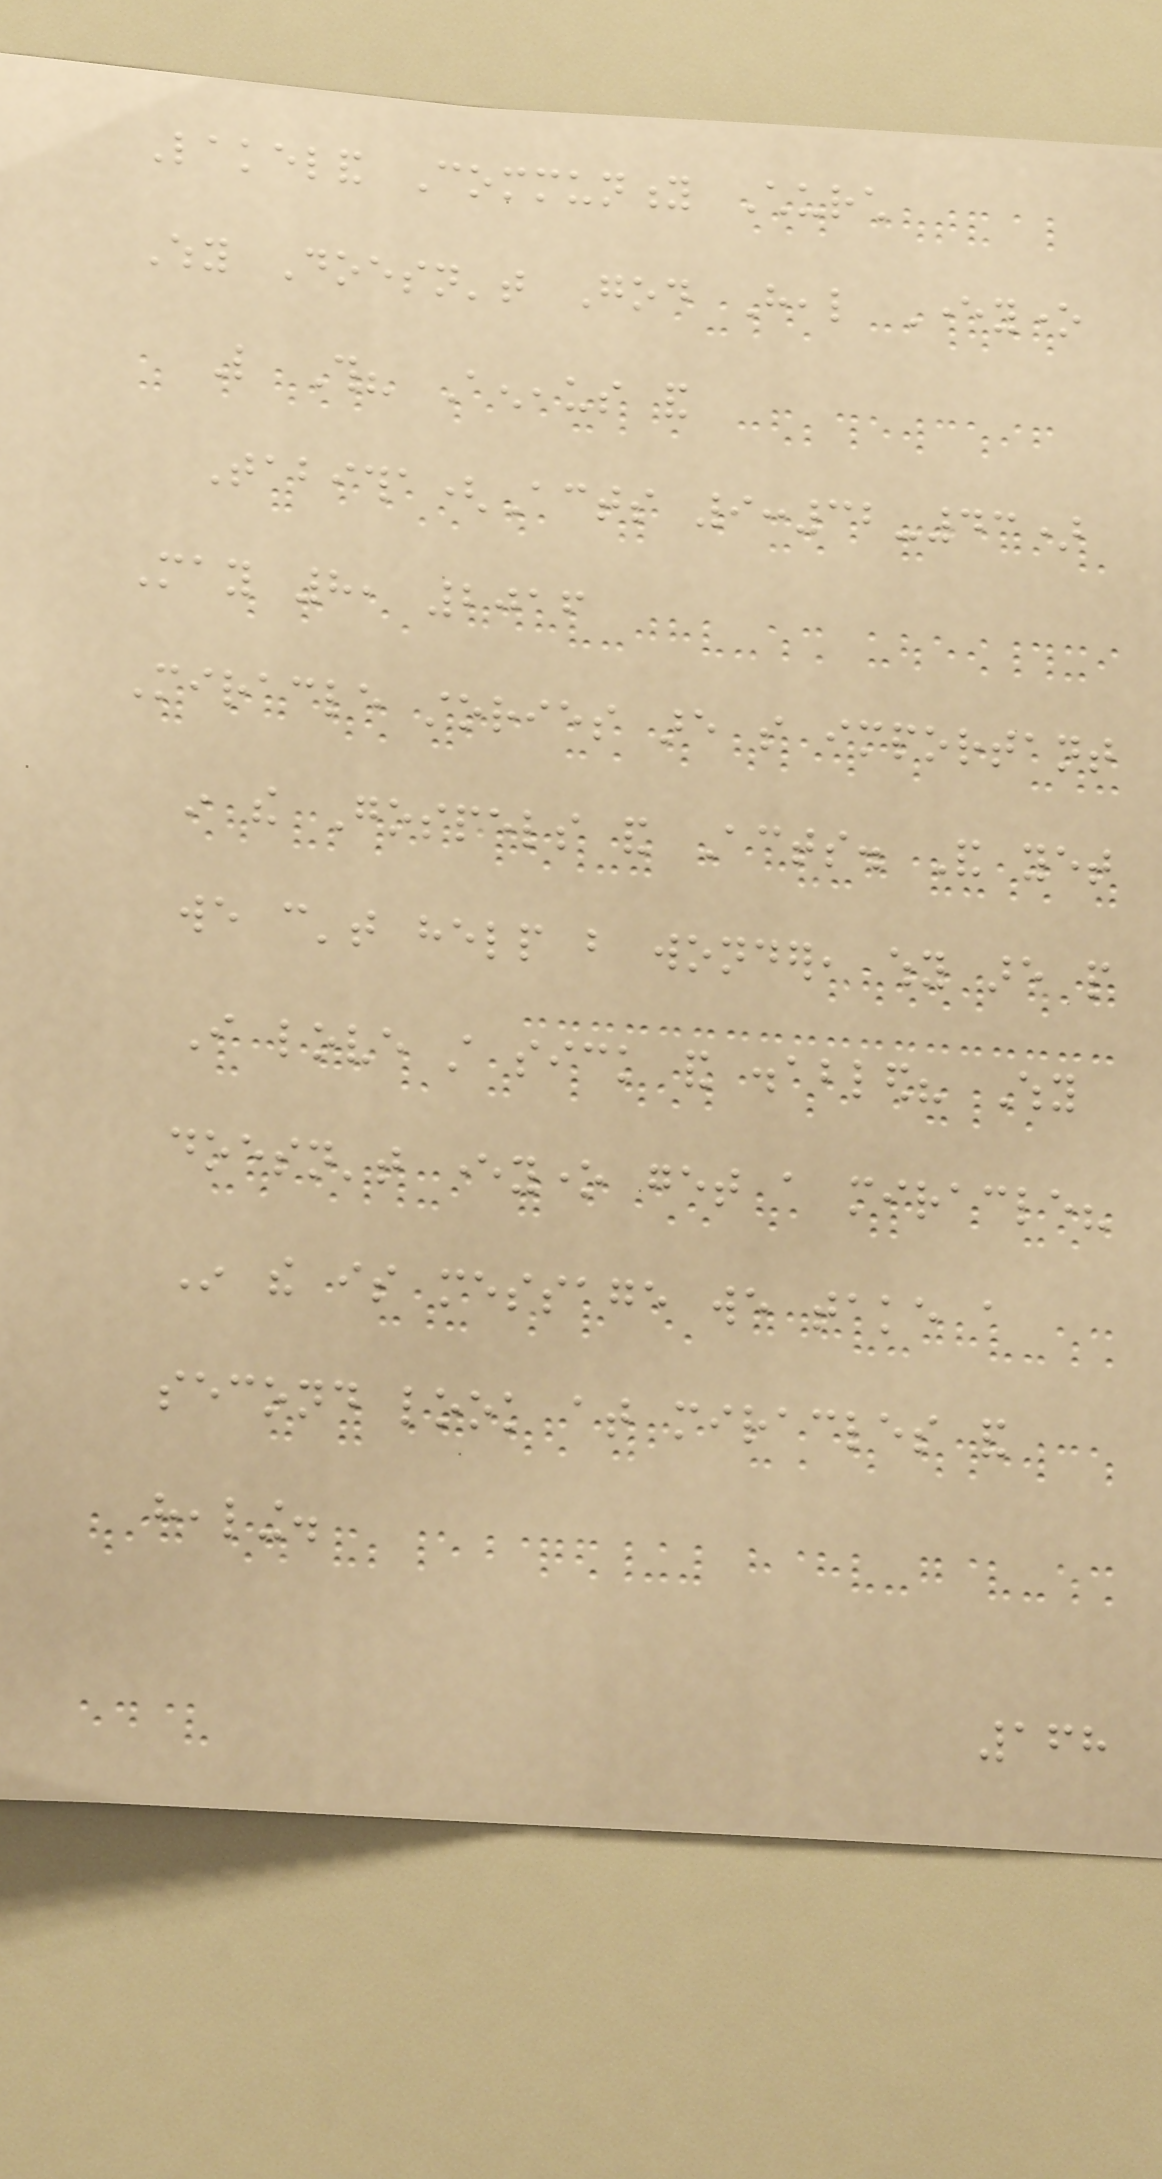Lakeland Community Church
Why Doesn't God Heal Everyone
Like This? Aeneaus and
Tabitha(Acts 9:32-43)
May 8, 2016
Miracle stories are so important
in the Gospels and Acts. And yet
we can't help but wonder, why are people
I love still sick and disabled? Why
doesn't everyone get a miracle?
In the is message we take a
second look at miracles and
healing.
168
